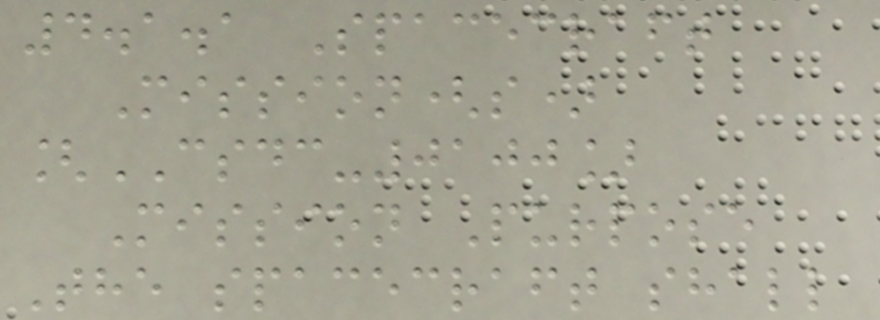4.1.1 Spacecraft
Mission(s)
[CSDC-0100]
Mission Purpose
The spacecraft shall
